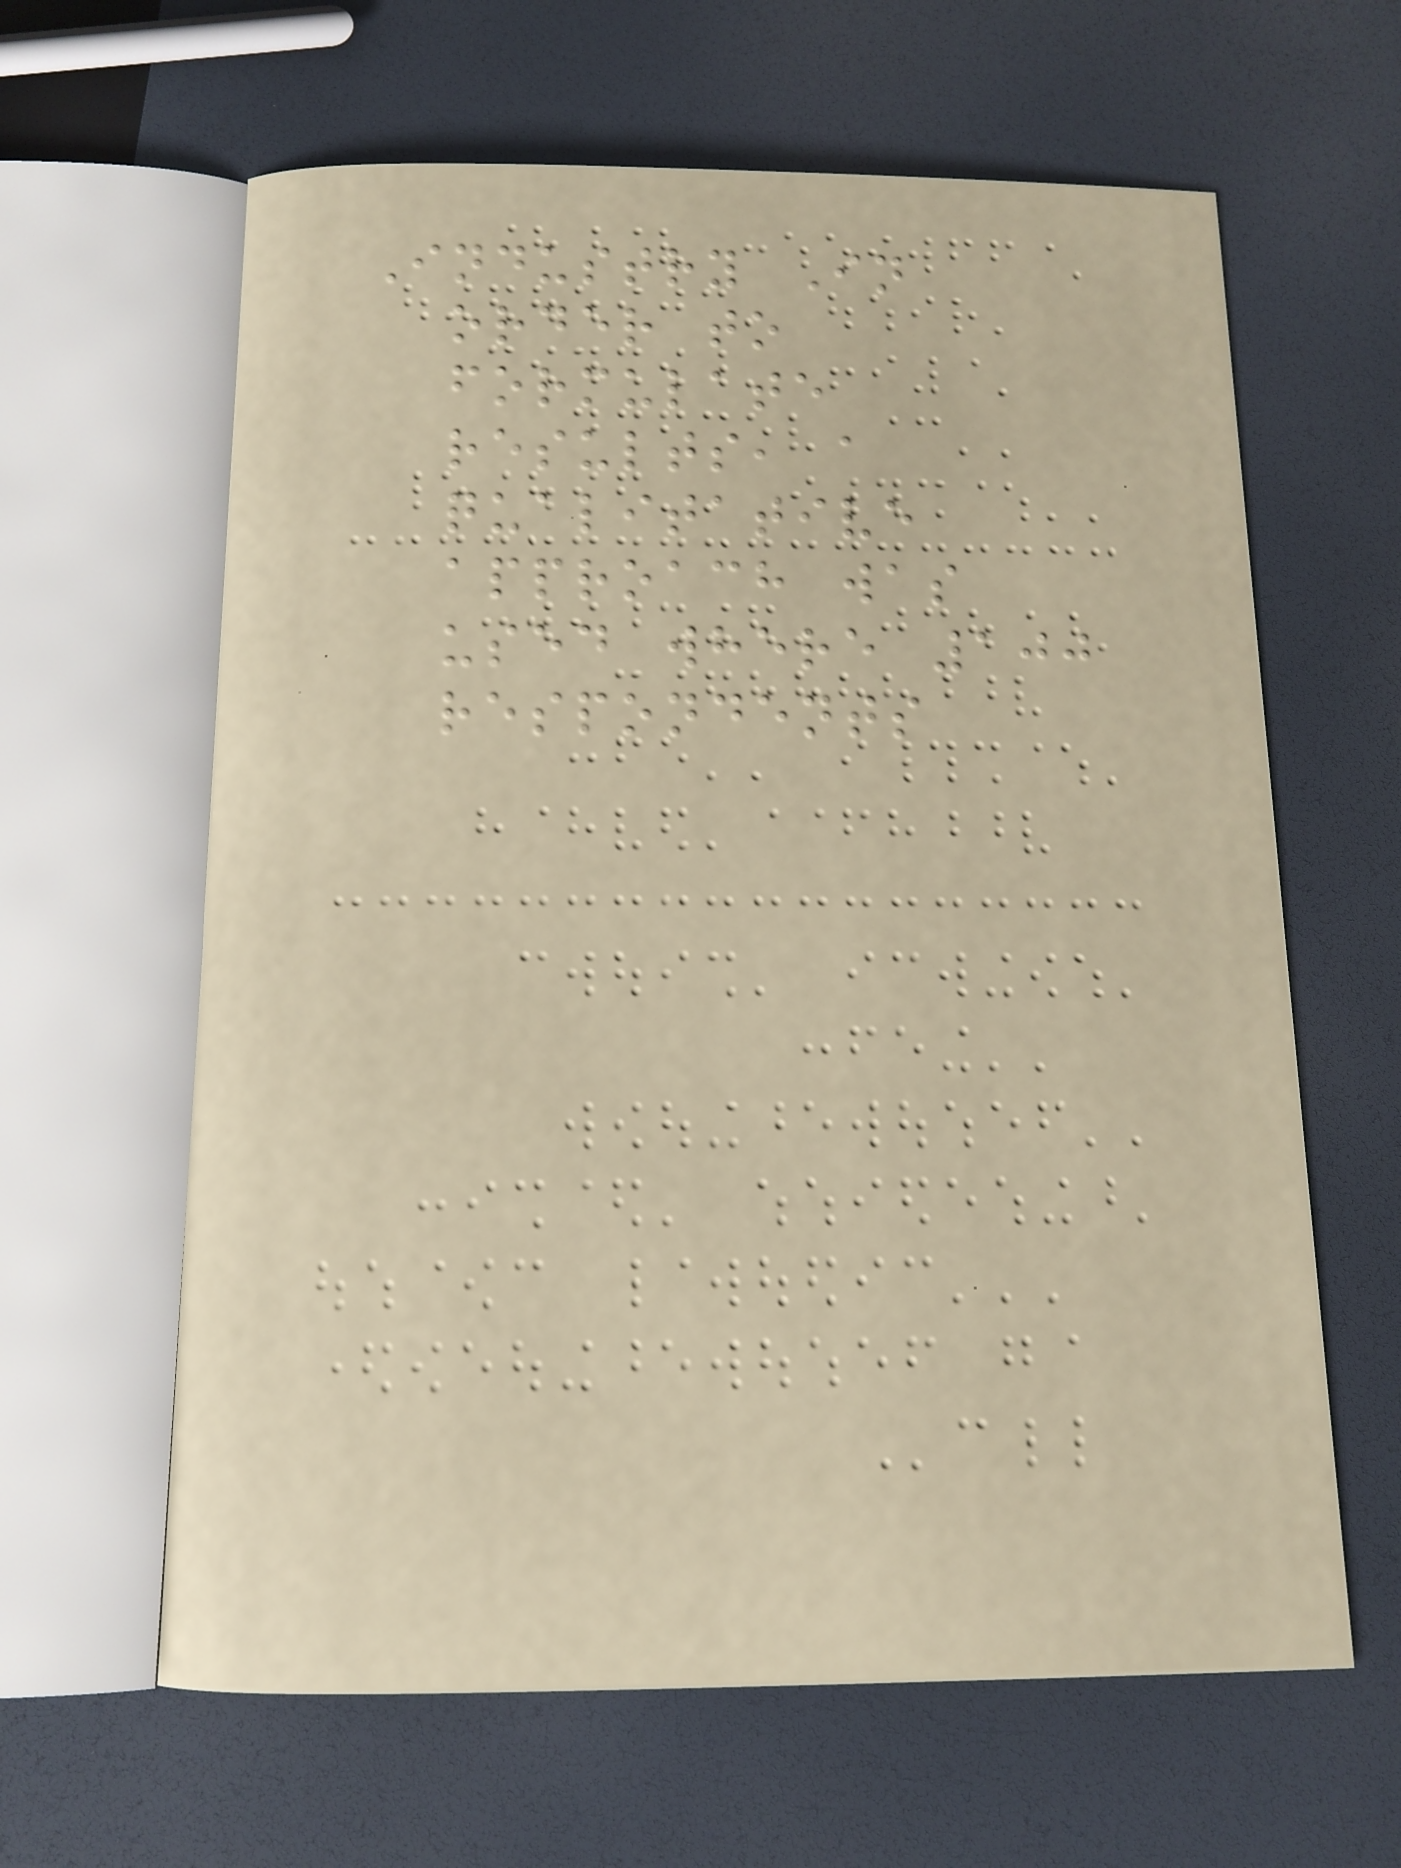Industry In
order to
formulate
results, a
qualitative
approach was
used where 100
respondents
